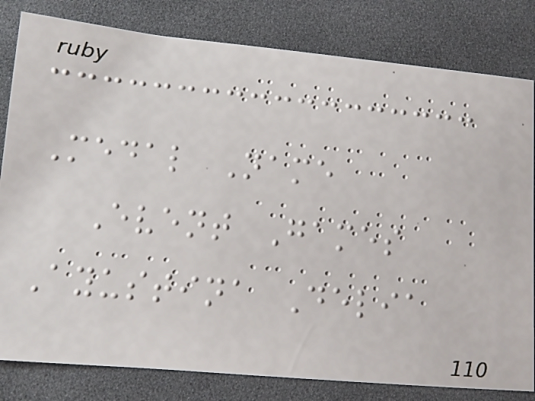Medal Name
Event Games
Ayustina Delia
